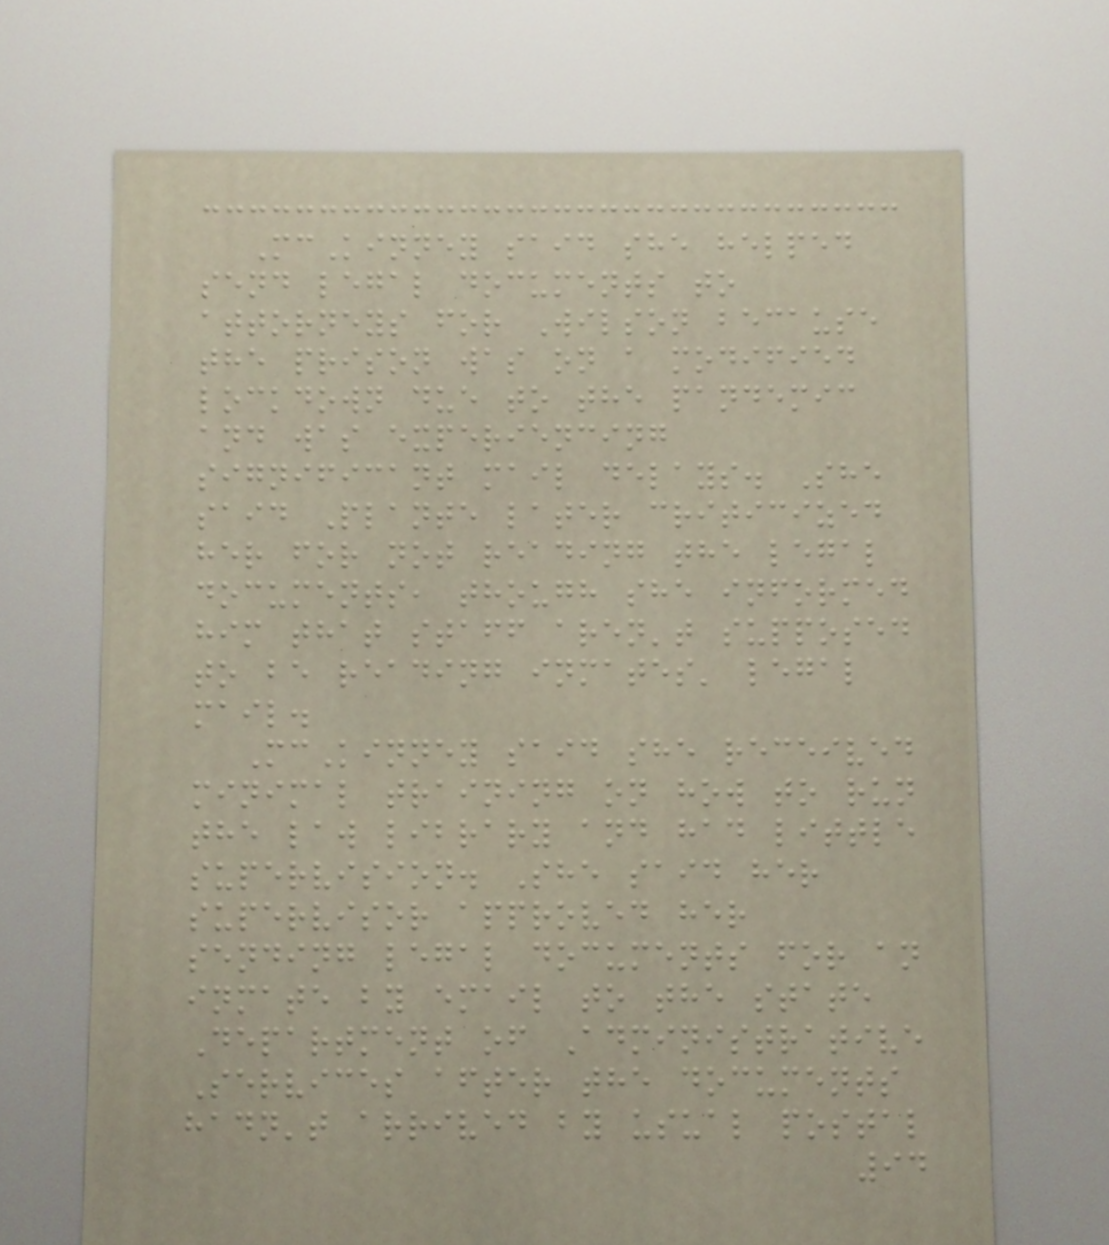McKinney said she helped
send legal documents to
attorneys for Wilson because
the prison was on a modified
lockdown due to the pandemic
and was experiencing
significant mail delays. She
said Plante later criticized
her for not reading the legal
documents, though she informed
him that staff aren't supposed
to be reading inmates' legal
mail.
McKinney said she received
minimal training on how to run
the law library and had little
supervision. She said her
supervisor approved her
sending legal documents for an
inmate by email to the state
Department of Administrative
Services after the documents
hadn't arrived by usual postal
94
